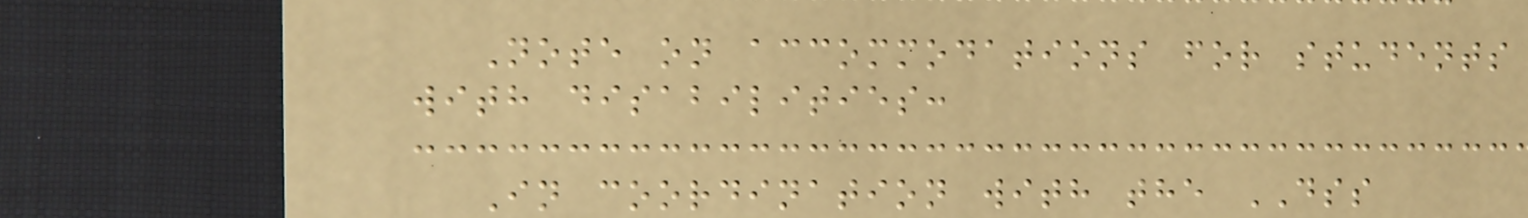Note on accommodations for students
with disabilities:
In coordination with the DSS
